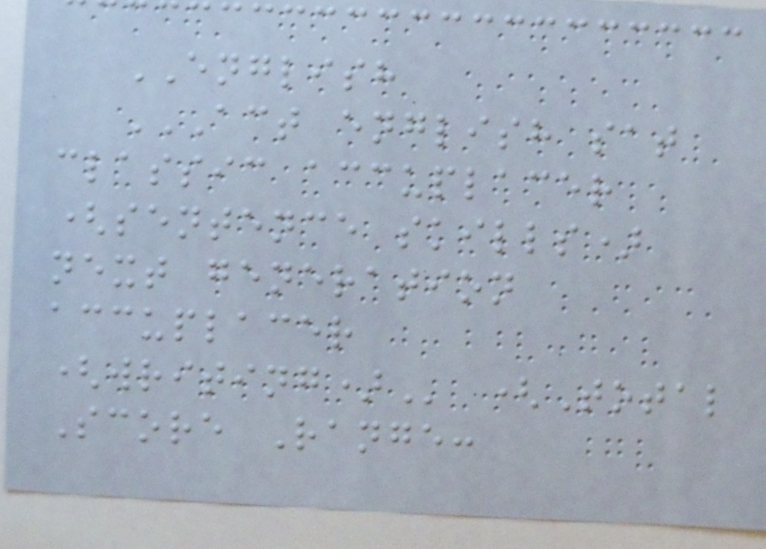ENGLISH
ACT ENGLISH SAT
CLASSIC ACCUPLACER
(SENTENCE SKILLS)
NEXT GENERATION
ACCUPLACER
(WRITING) (Total
Score Range:
